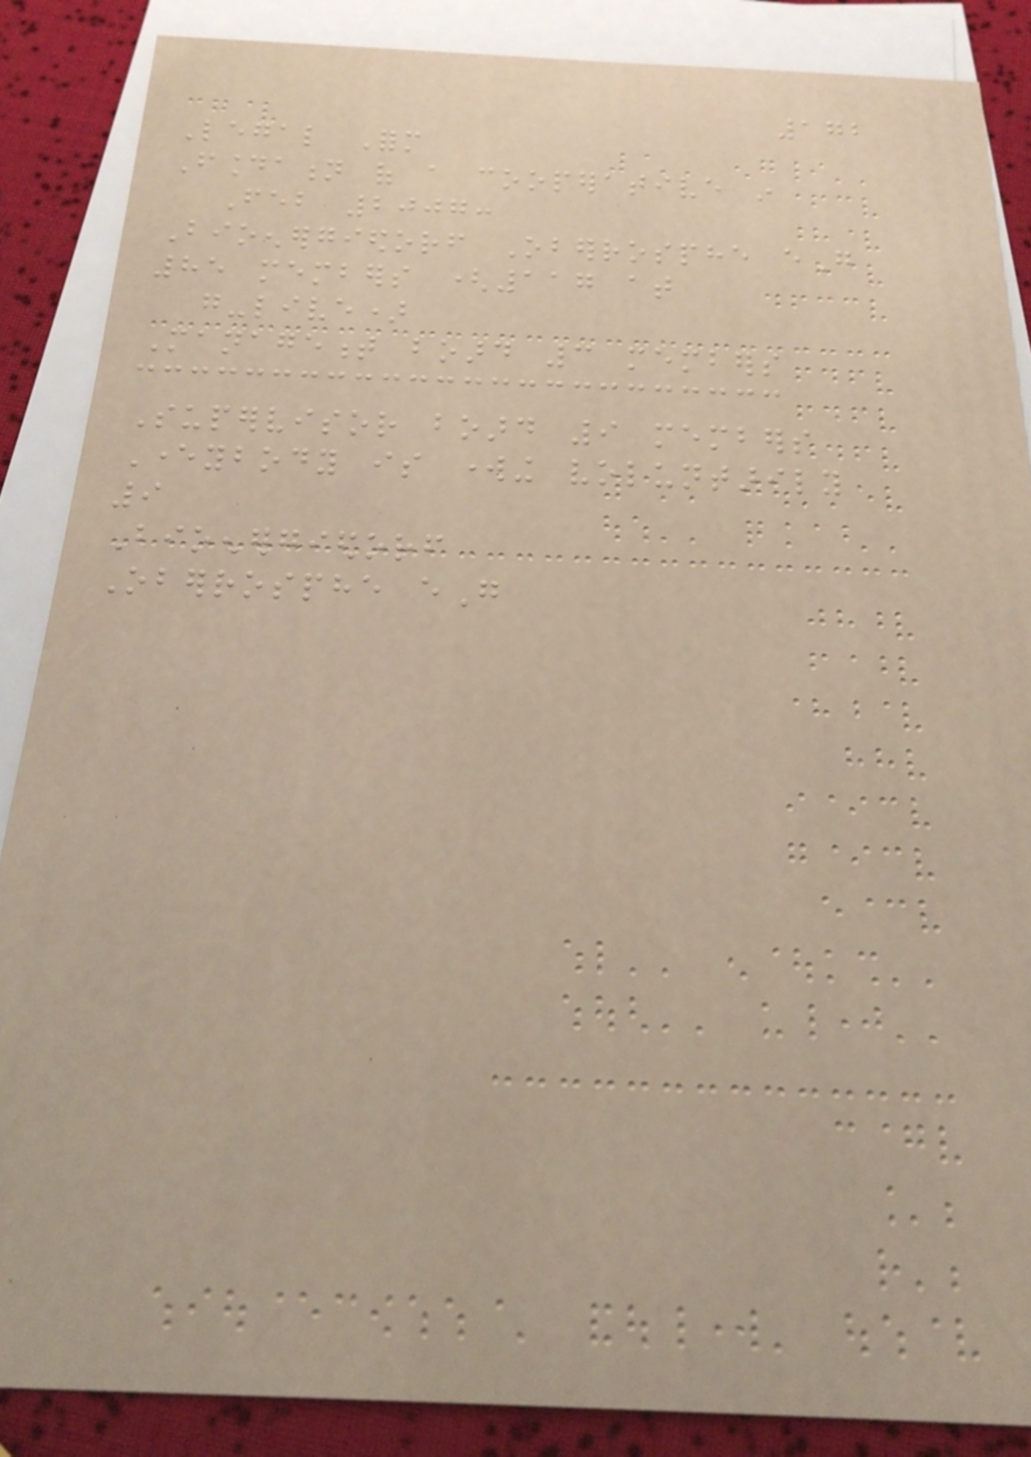172
Legal Form
Foundation of a cooperative in
Feb 2007:
Bioenergiedorf Oberrosphe eG
85 members (117 at
go-live)
Management board 3 members
Supervisor board 9 members
Everybody is working voluntarily
9
Bioenergiedorf
Oberrosphe eG
